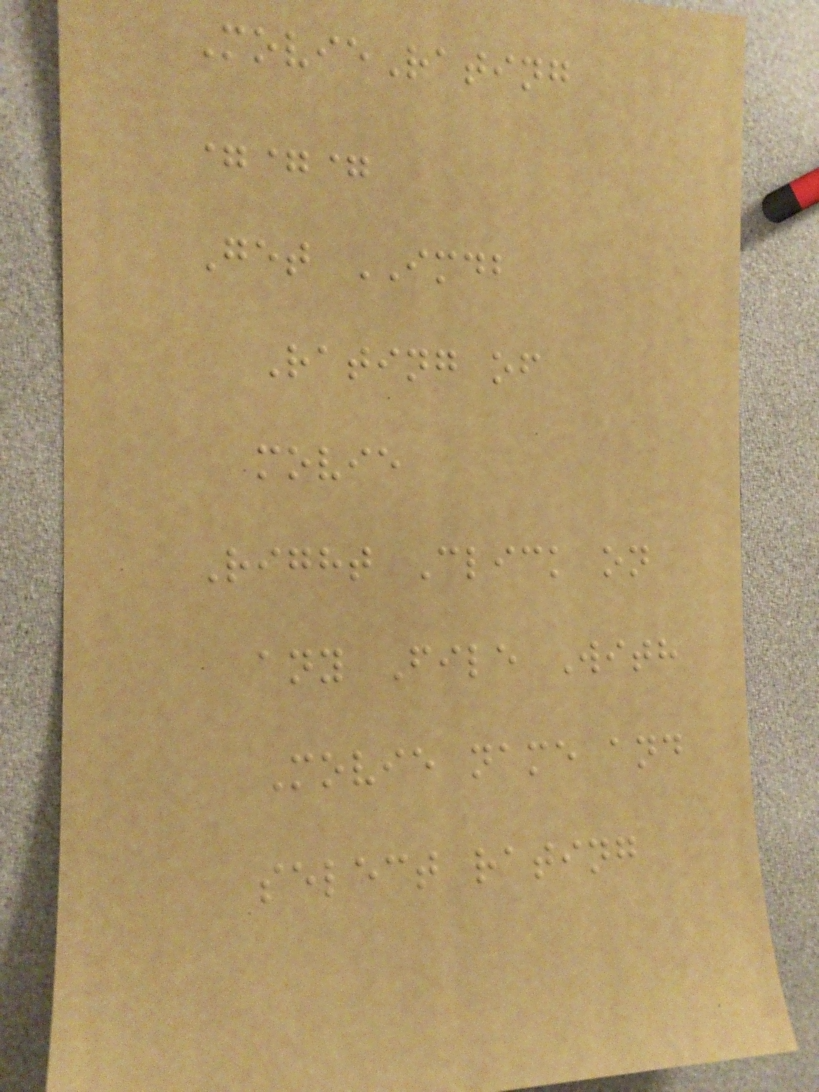MovieRating
===
Get IMDB
Rating of
movie
Right Click on
any File With
Movie name and
select rating
